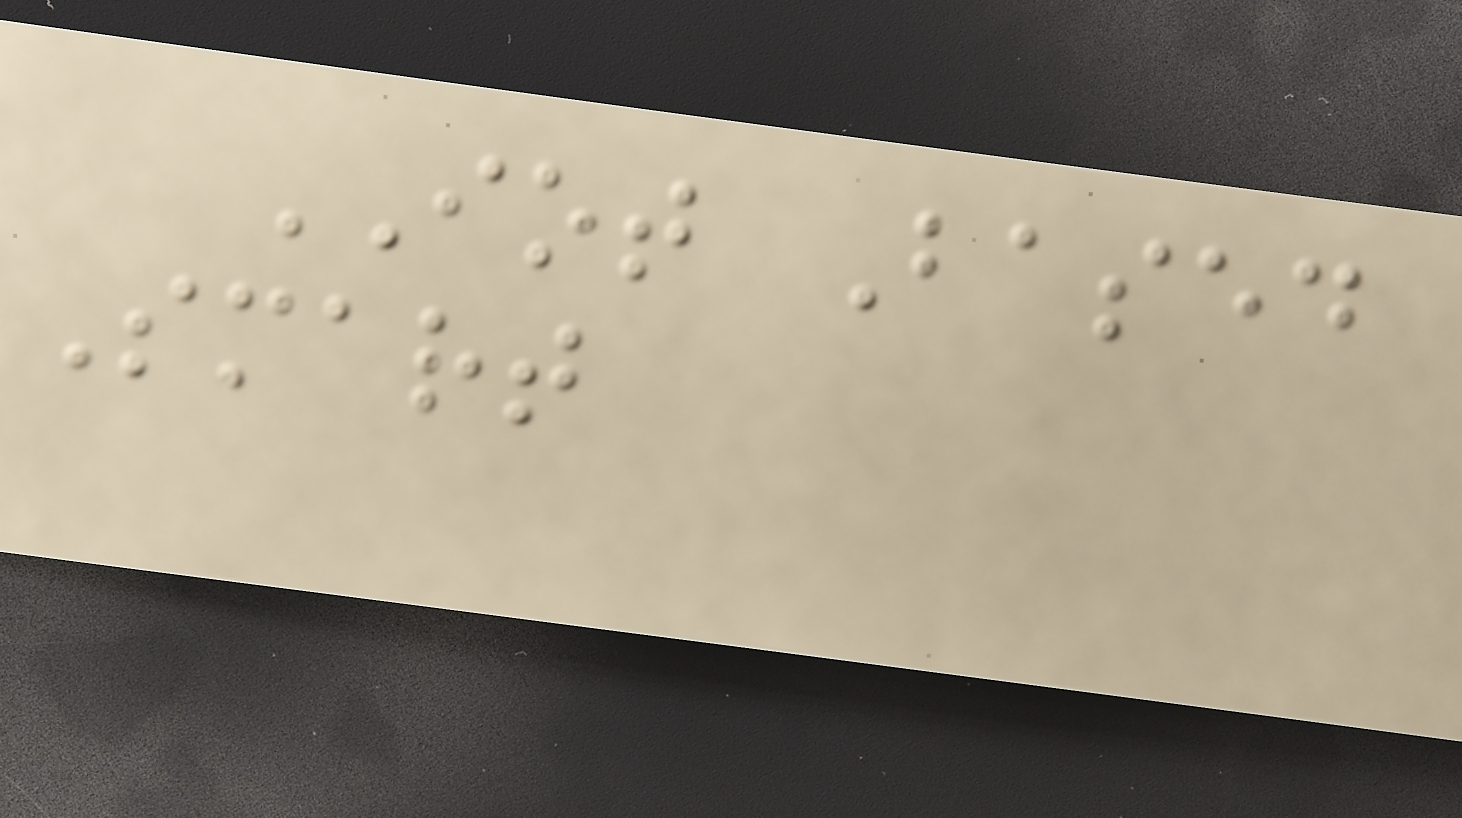IOT Based
Smart
